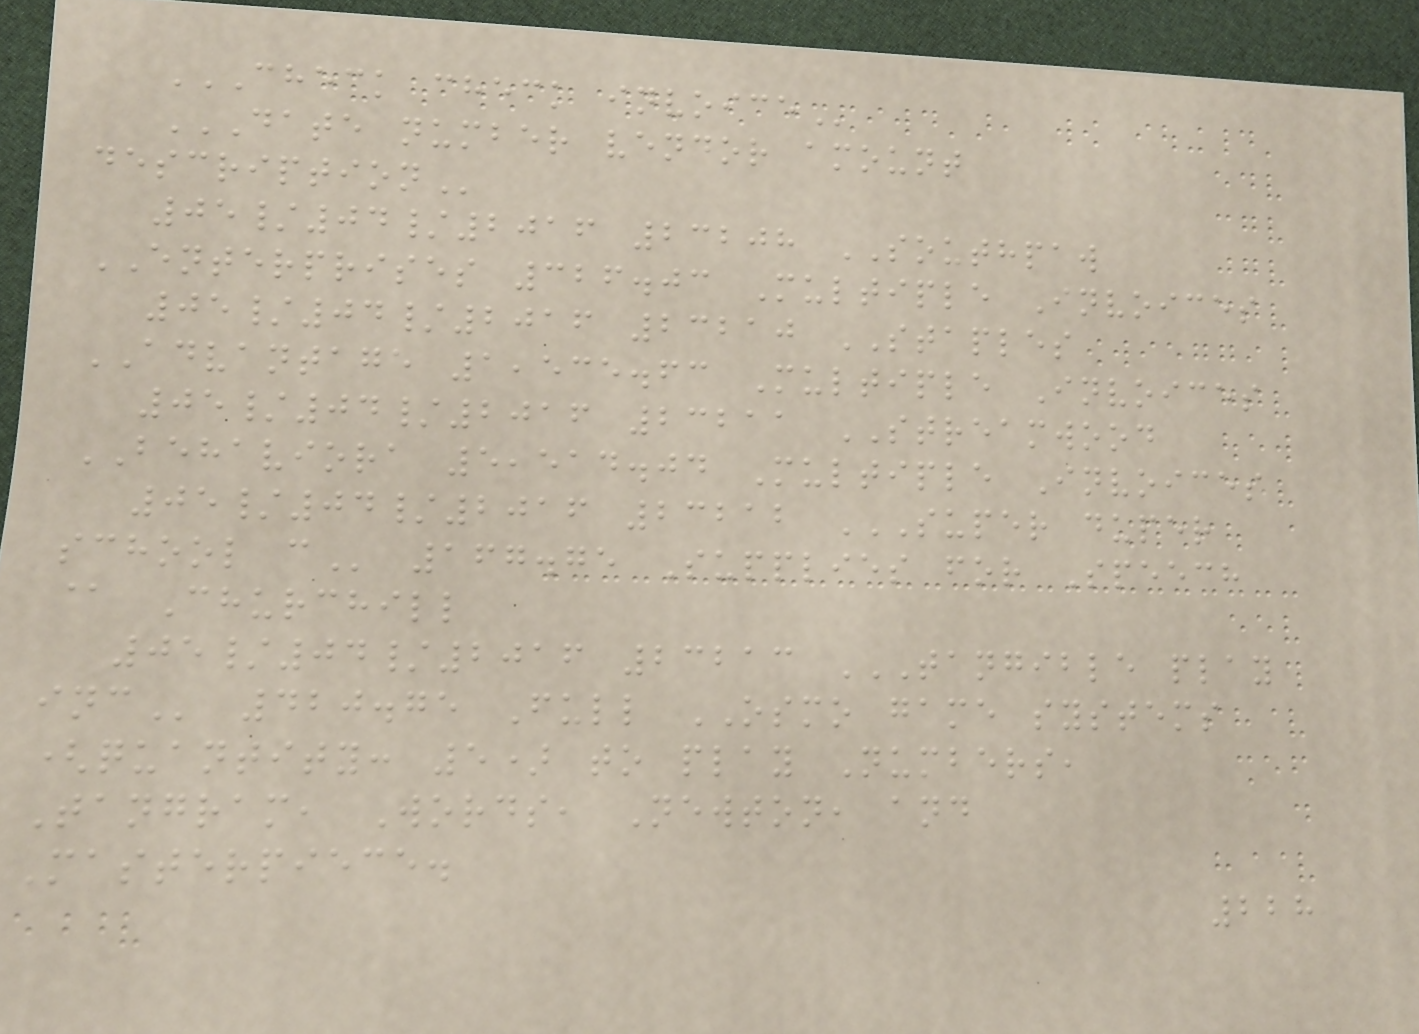CHECK CHECK INVOICE
DATE NUMBER VENDOR AMOUNT
DESCRIPTION
05/04/2016 23208 SOUTHPAW
ENTERPRISES 326.03 Multiple Invoices
05/04/2016 23210 STAPLES
ADVANTAGE 1,535.63 Multiple Invoices
05/04/2016 23211 STREAMWOOD
BEHAVIORA 5,514.04 Multiple Invoices
05/04/2016 23212 SUPER DUPER
SCHOOL C 167.75 Supplies for Speech
@ Churchill
05/04/2016 23213 TANGIBLE PLAY
INC 420.75 Full OSMO game systems
(quantity: 5) to play Numbers,
Tangram, Words, Newton, and
Masterpiece.
228
